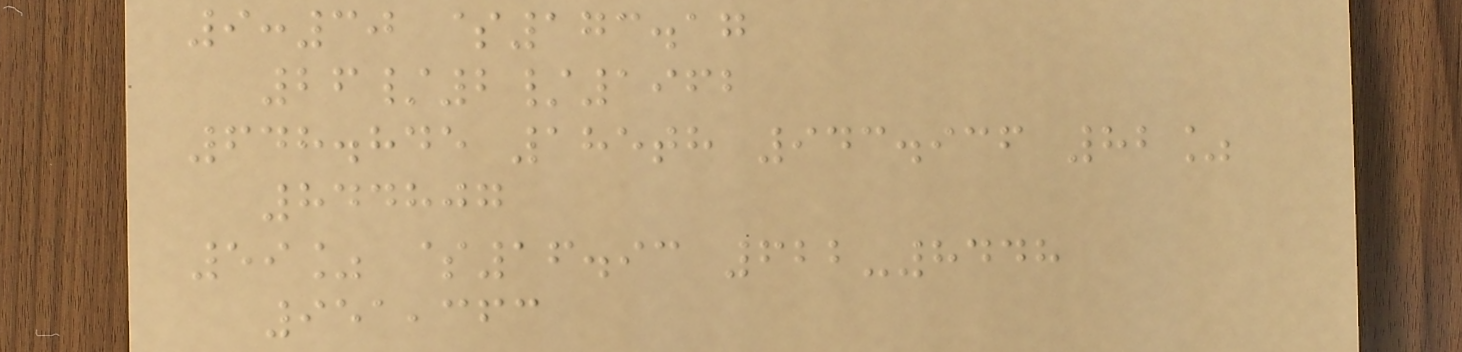9:30 $173.17
26/2/1962
648.845 185th 943.936 82%
844807
59% $16.93 622-8448
951,363
